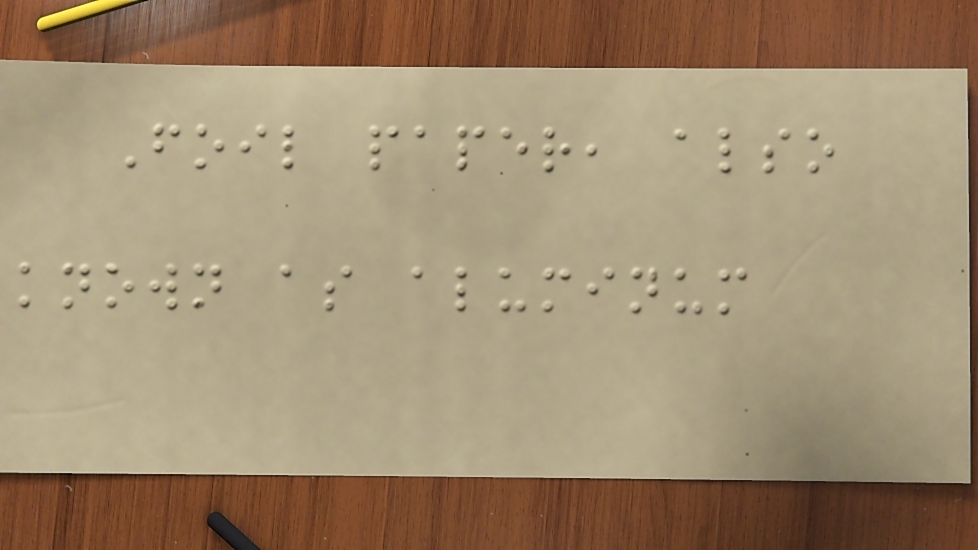Foil paper, also
known as aluminum
